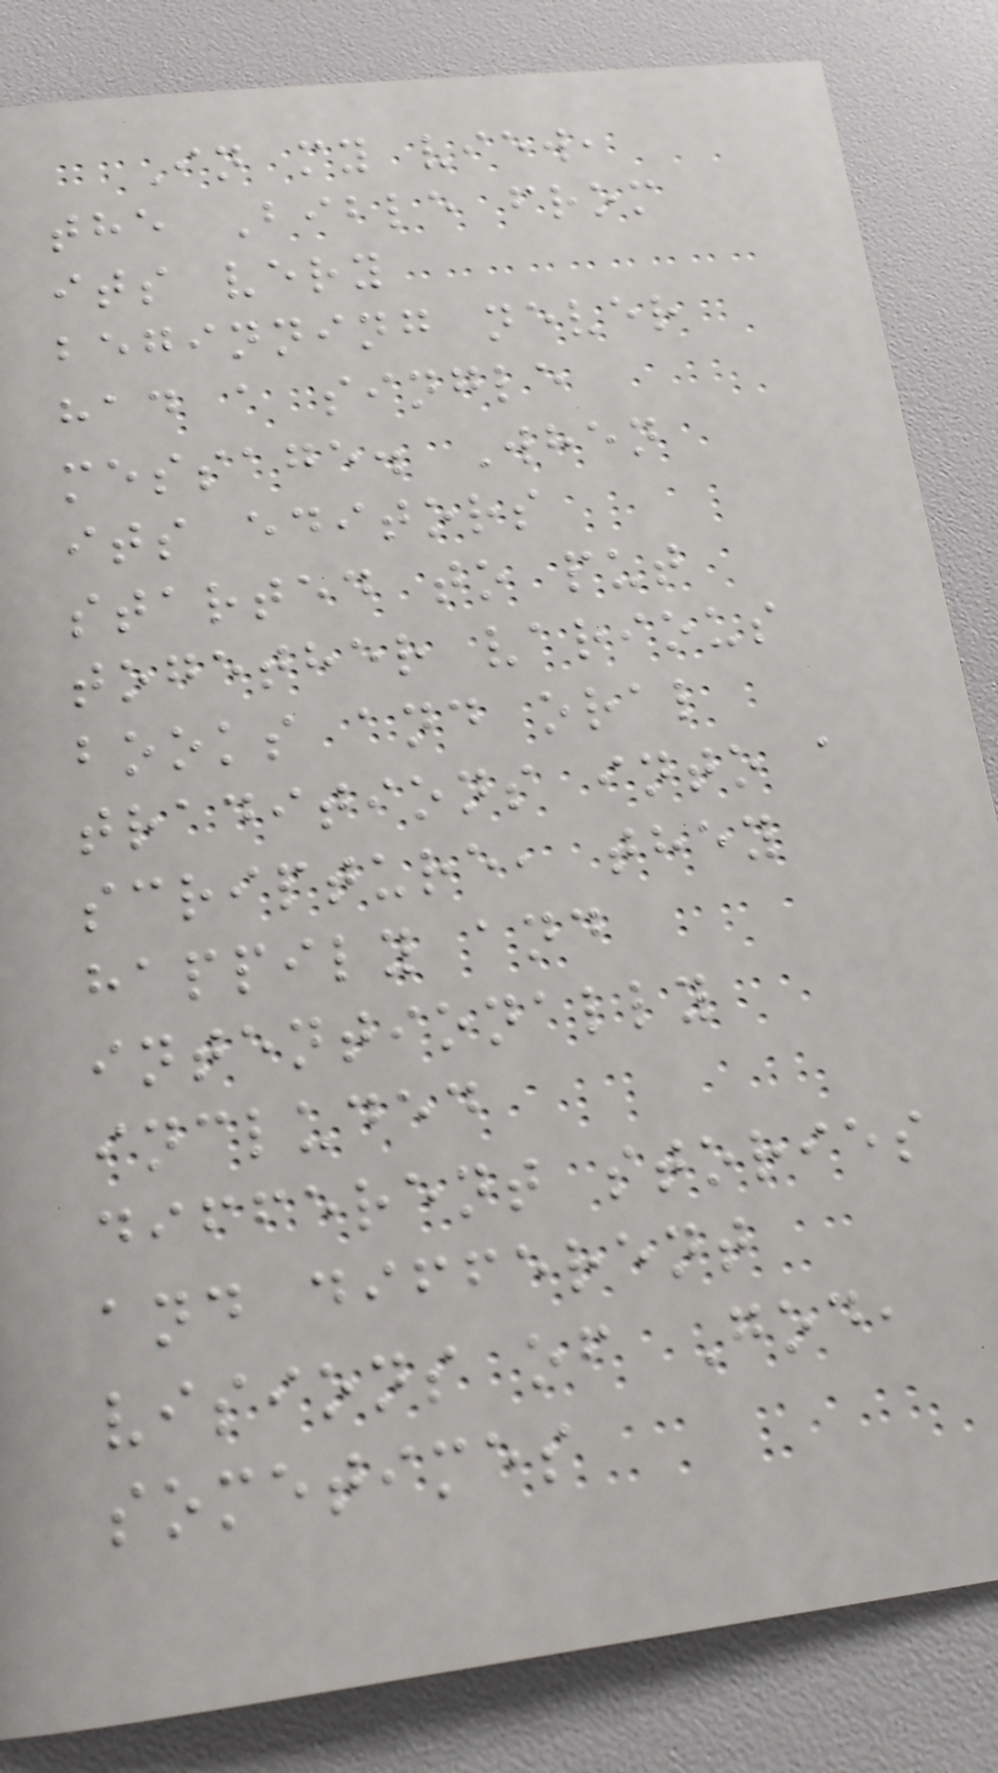In my view,
the Bible from
its very
beginning never
had a single
message. When
its editors
started to put
together various
books and oral
traditions into a
scripture, they
happily and
intentionally
included
different stories
and different
visions of God,
sometimes
